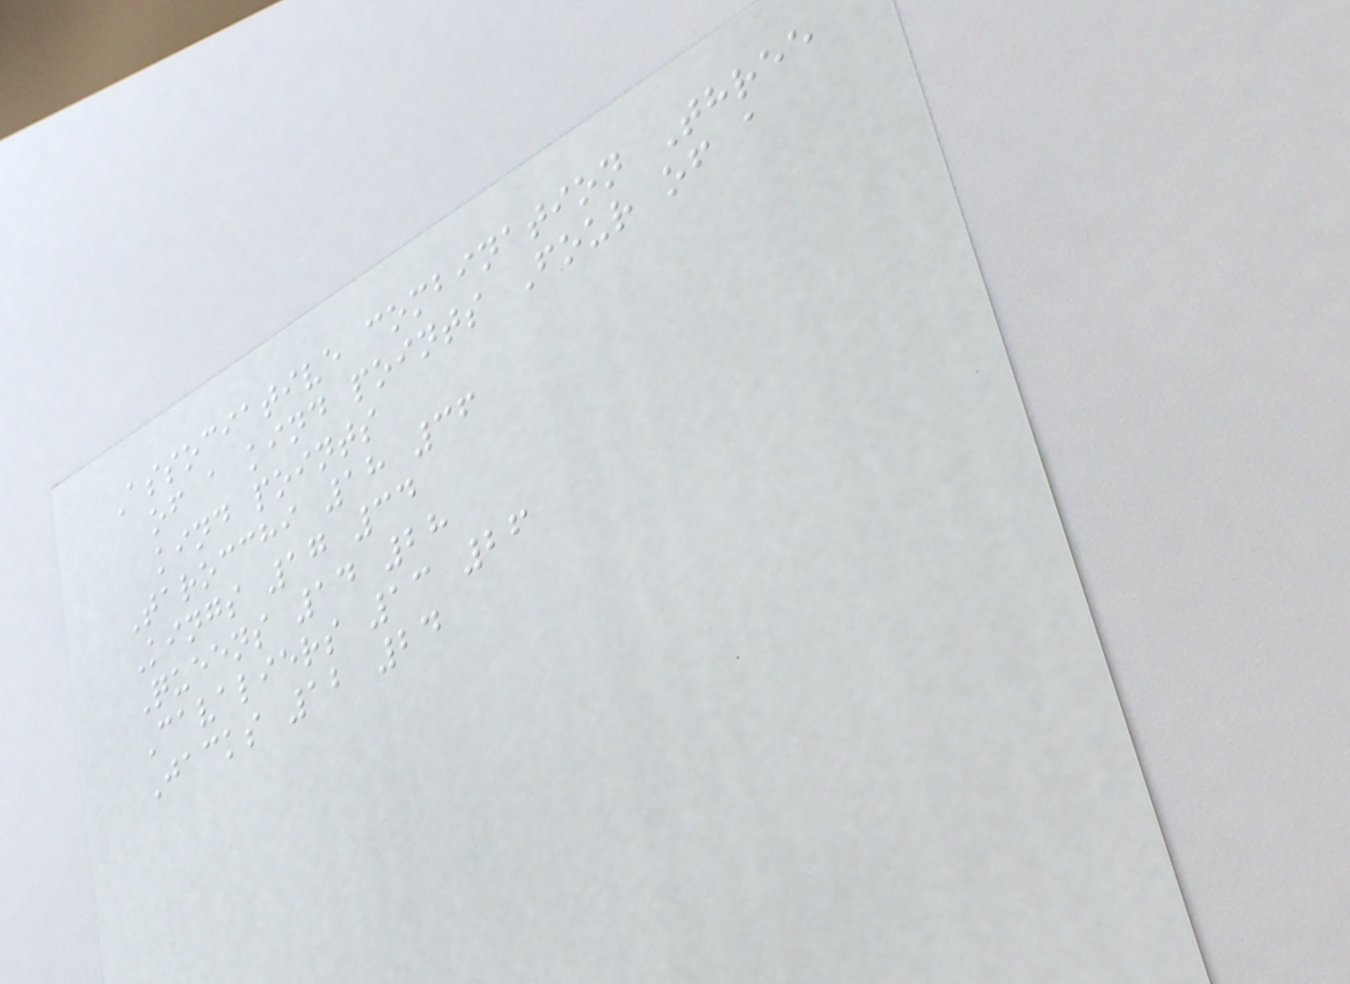Associative combination Three
of a kind points Four of a
kind points
Tarocchi 18 36
Kings 17 34
Queens 14 28
Cavaliers 13 26
Jacks 12 24
